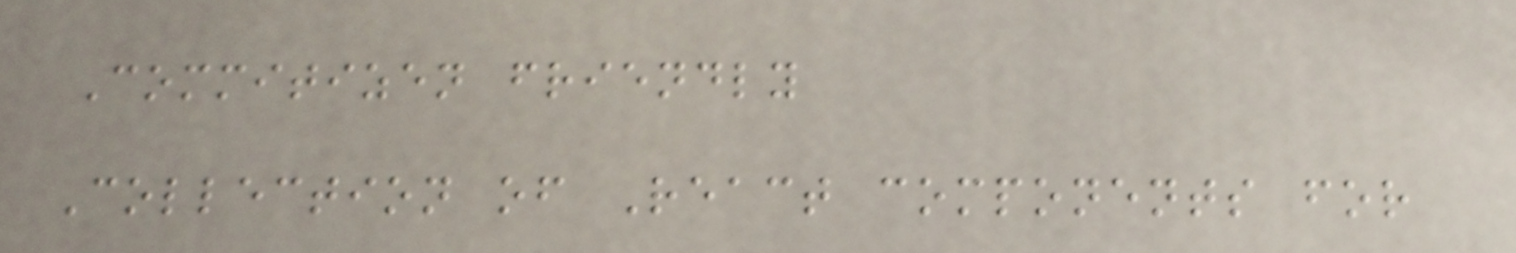Commitizen friendly
Collection of React components for
